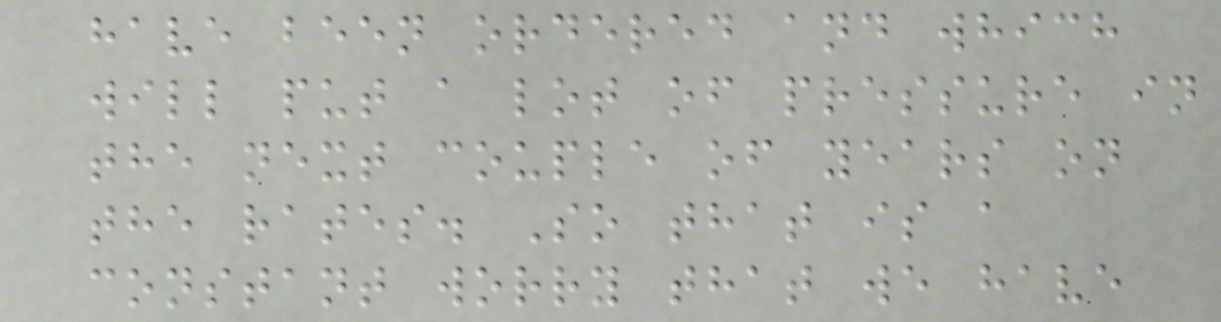have been ordered and which
will put a lot of pressure in
the next couple of years on
the rates. So that is a
constant worry that we have
